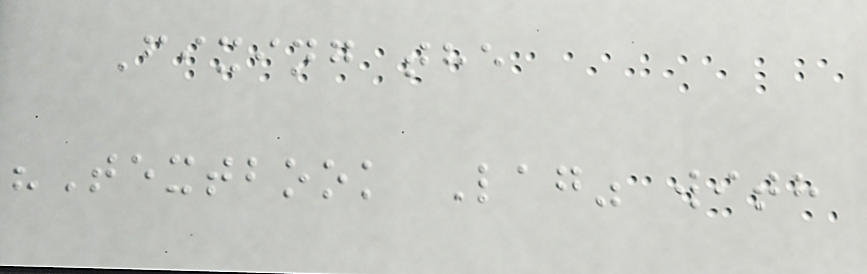Fixing the
"Textbook Lag" with
